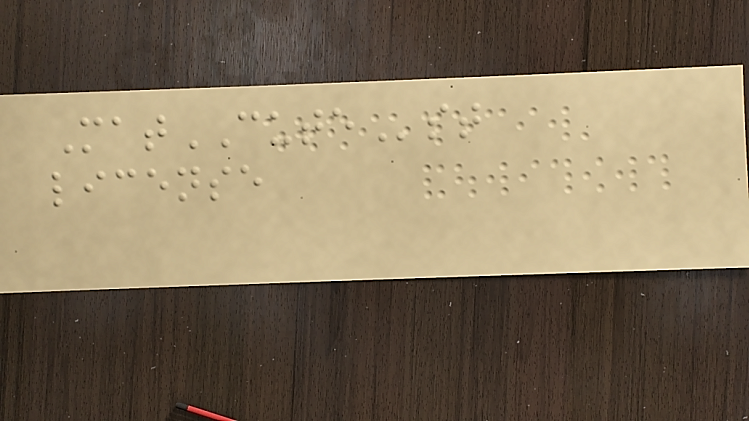MatCUTEst
license
